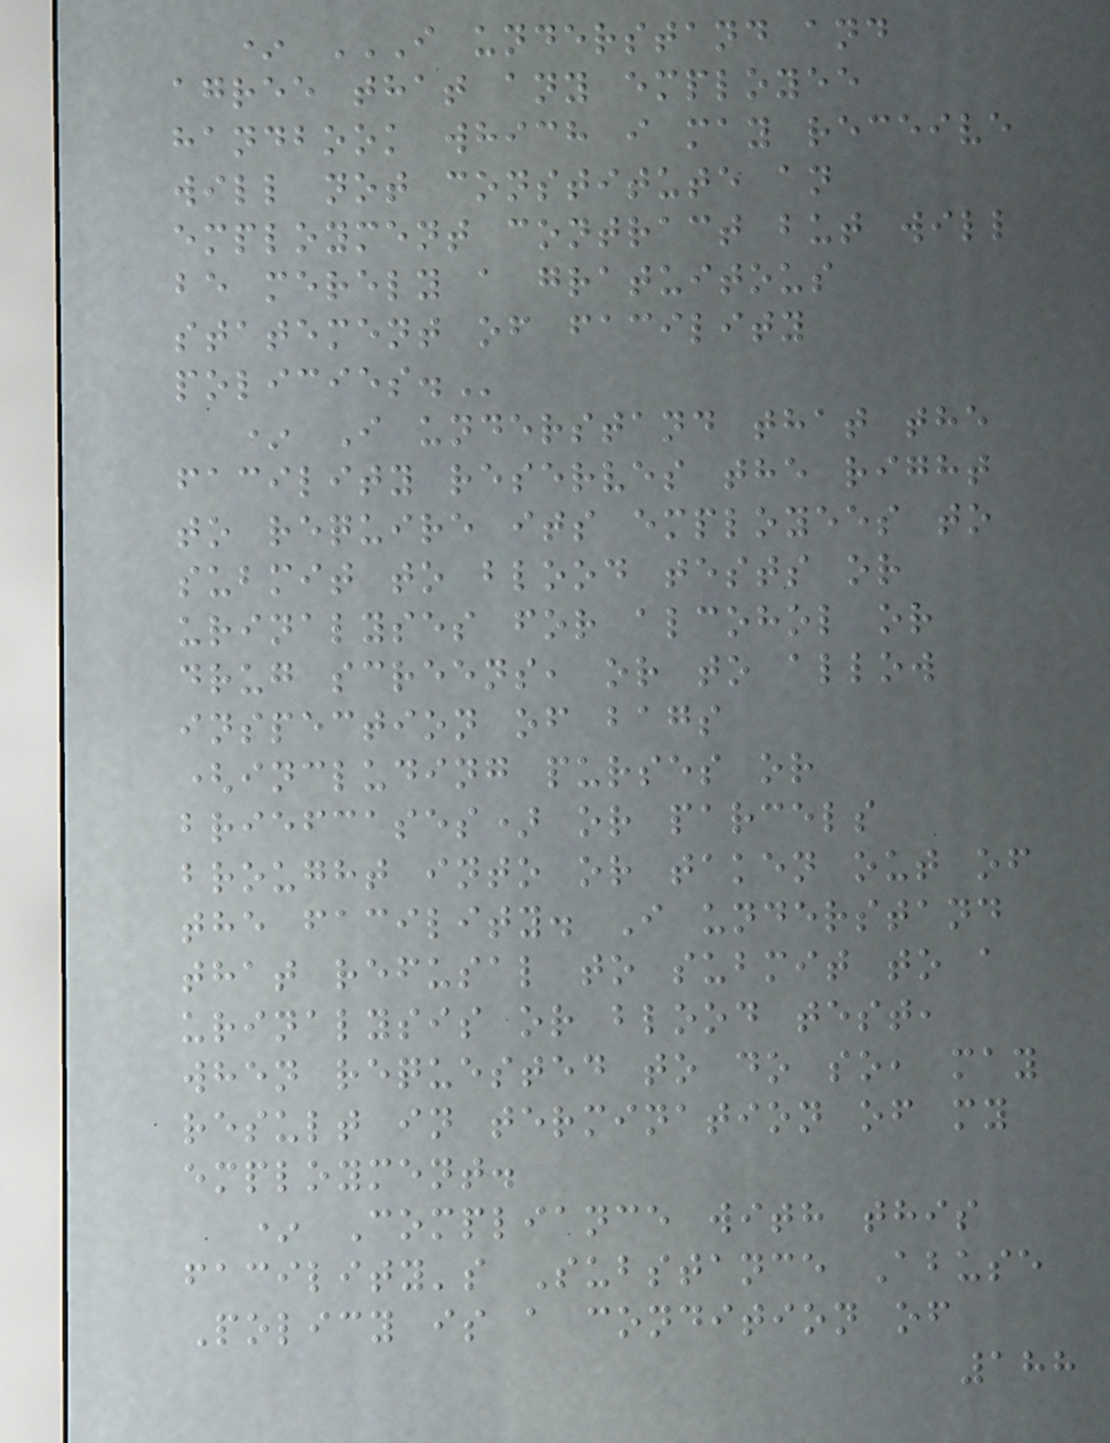* I UNDERSTAND AND
AGREE THAT ANY EMPLOYEE
HANDBOOK WHICH I MAY RECEIVE
WILL NOT CONSTITUTE AN
EMPLOYMENT CONTRACT BUT WILL
BE MERELY A GRATUITOUS
STATEMENT OF FACILITY
POLICIES.
* I understand that the
facility reserves the right
to require its employees to
submit to blood tests or
urinalyses for alcohol or
drug screens, or to allow
inspection of bags
(including purses or
briefcases) or parcels
brought into or taken out of
the facility. I understand
that refusal to submit to a
urinalysis or blood test,
when requested to do so, may
result in termination of my
employment.
* Compliance with this
facility's Substance Abuse
Policy is a condition of
188
